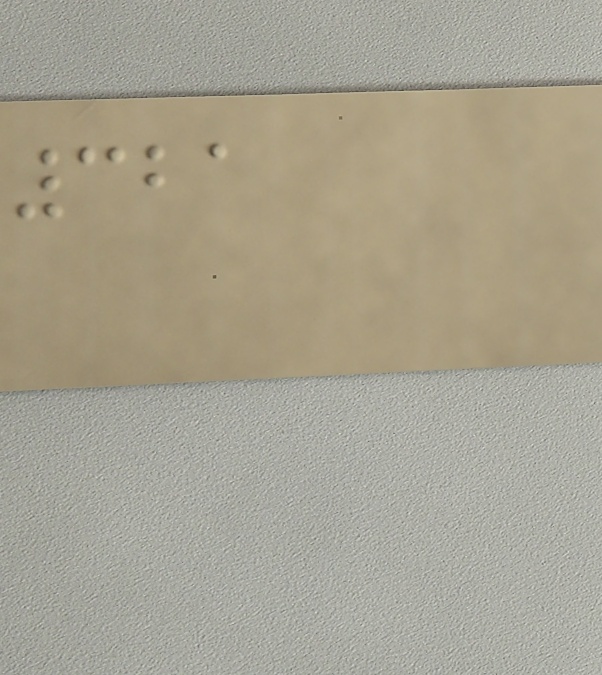321
